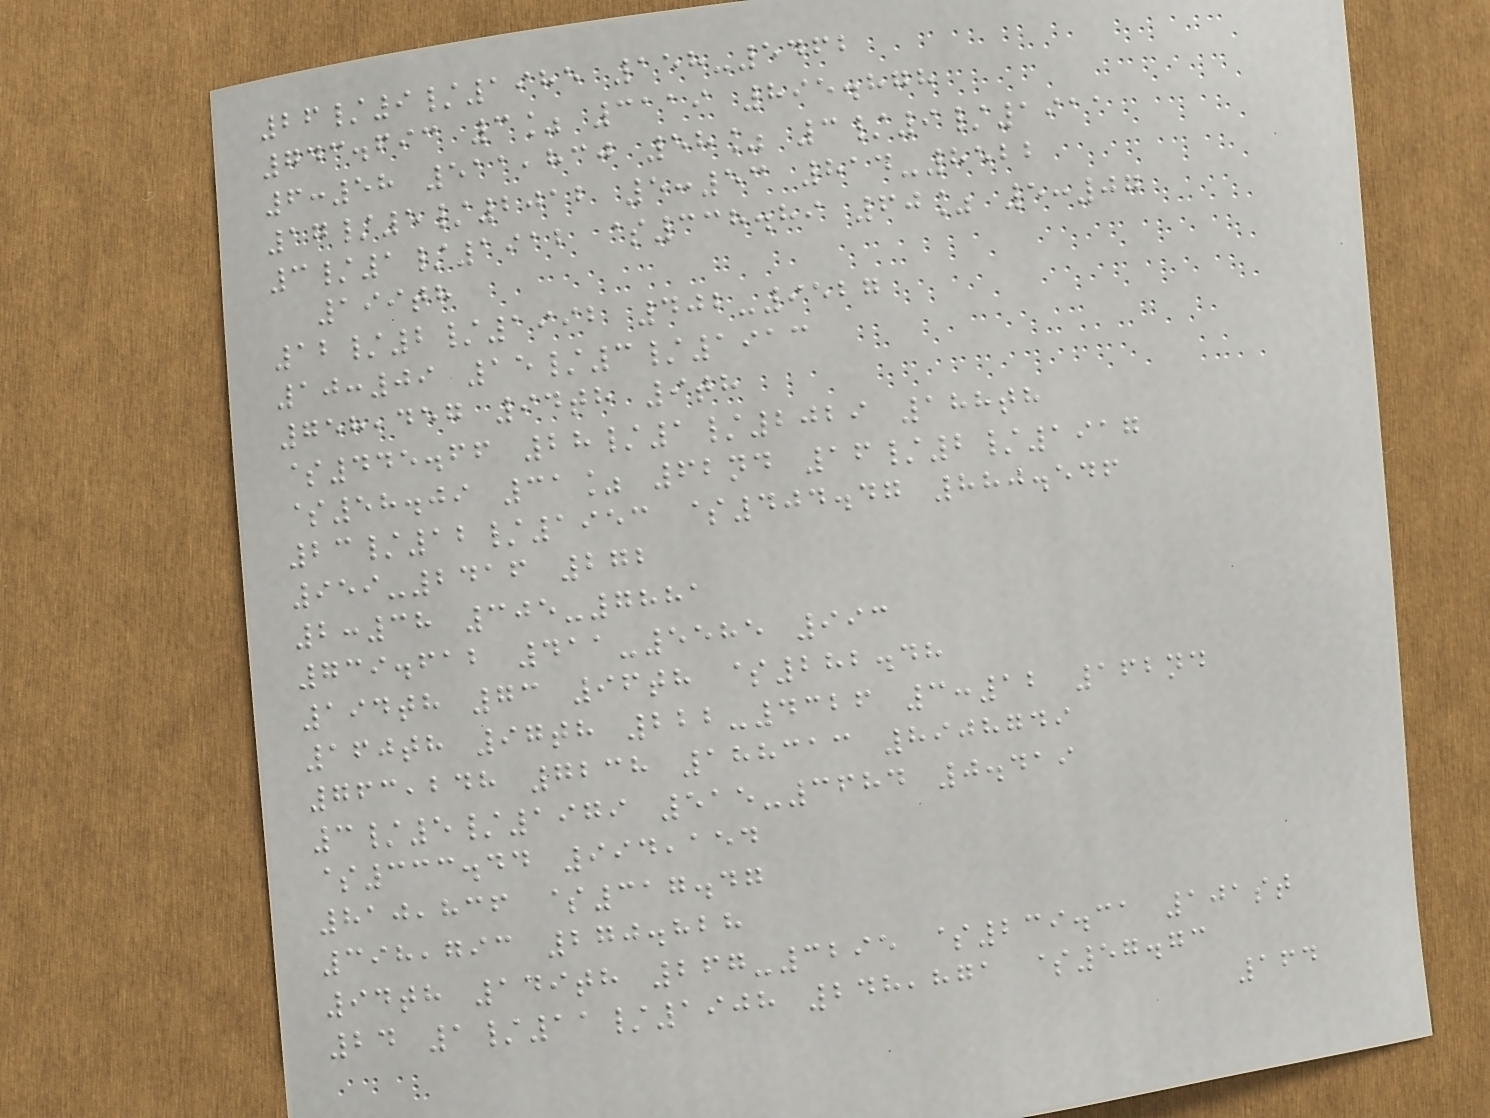26/9/1985 158-5462
743.693 3% 3119 895.878
6:58 511,830 58% 3/9/1911
17/5/2012 5:53 814-8522
3/1/1912 $338.89 60% 5:07
199th
12/2/1992 402-9527
10:09 15/3/1913
758,457 94th 9th
$445.66 28/1/2029 188th
$58.09 31% 62nd 16/2/1917
23/12/1953 $404.47 880.546
959-2416 272
2:38 305-7881
739.612 411-5585 993
194th 73 96th $282.48
160th 97th 222-4326 3:12 162nd
763,248 7238 188313 8908749
3/5/1979 515-3684 0.419
$333.44 994,154
810,836 $317.47
398,793 270.828
94th 149th 267-3295 $239.31 101st
24 1/11/1908 248,871 $57.73
164
